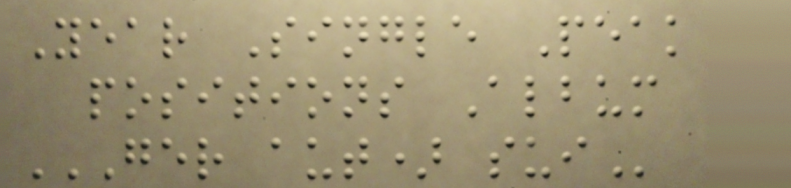Year Single Peak
positions Album
GER AUT) SUI
